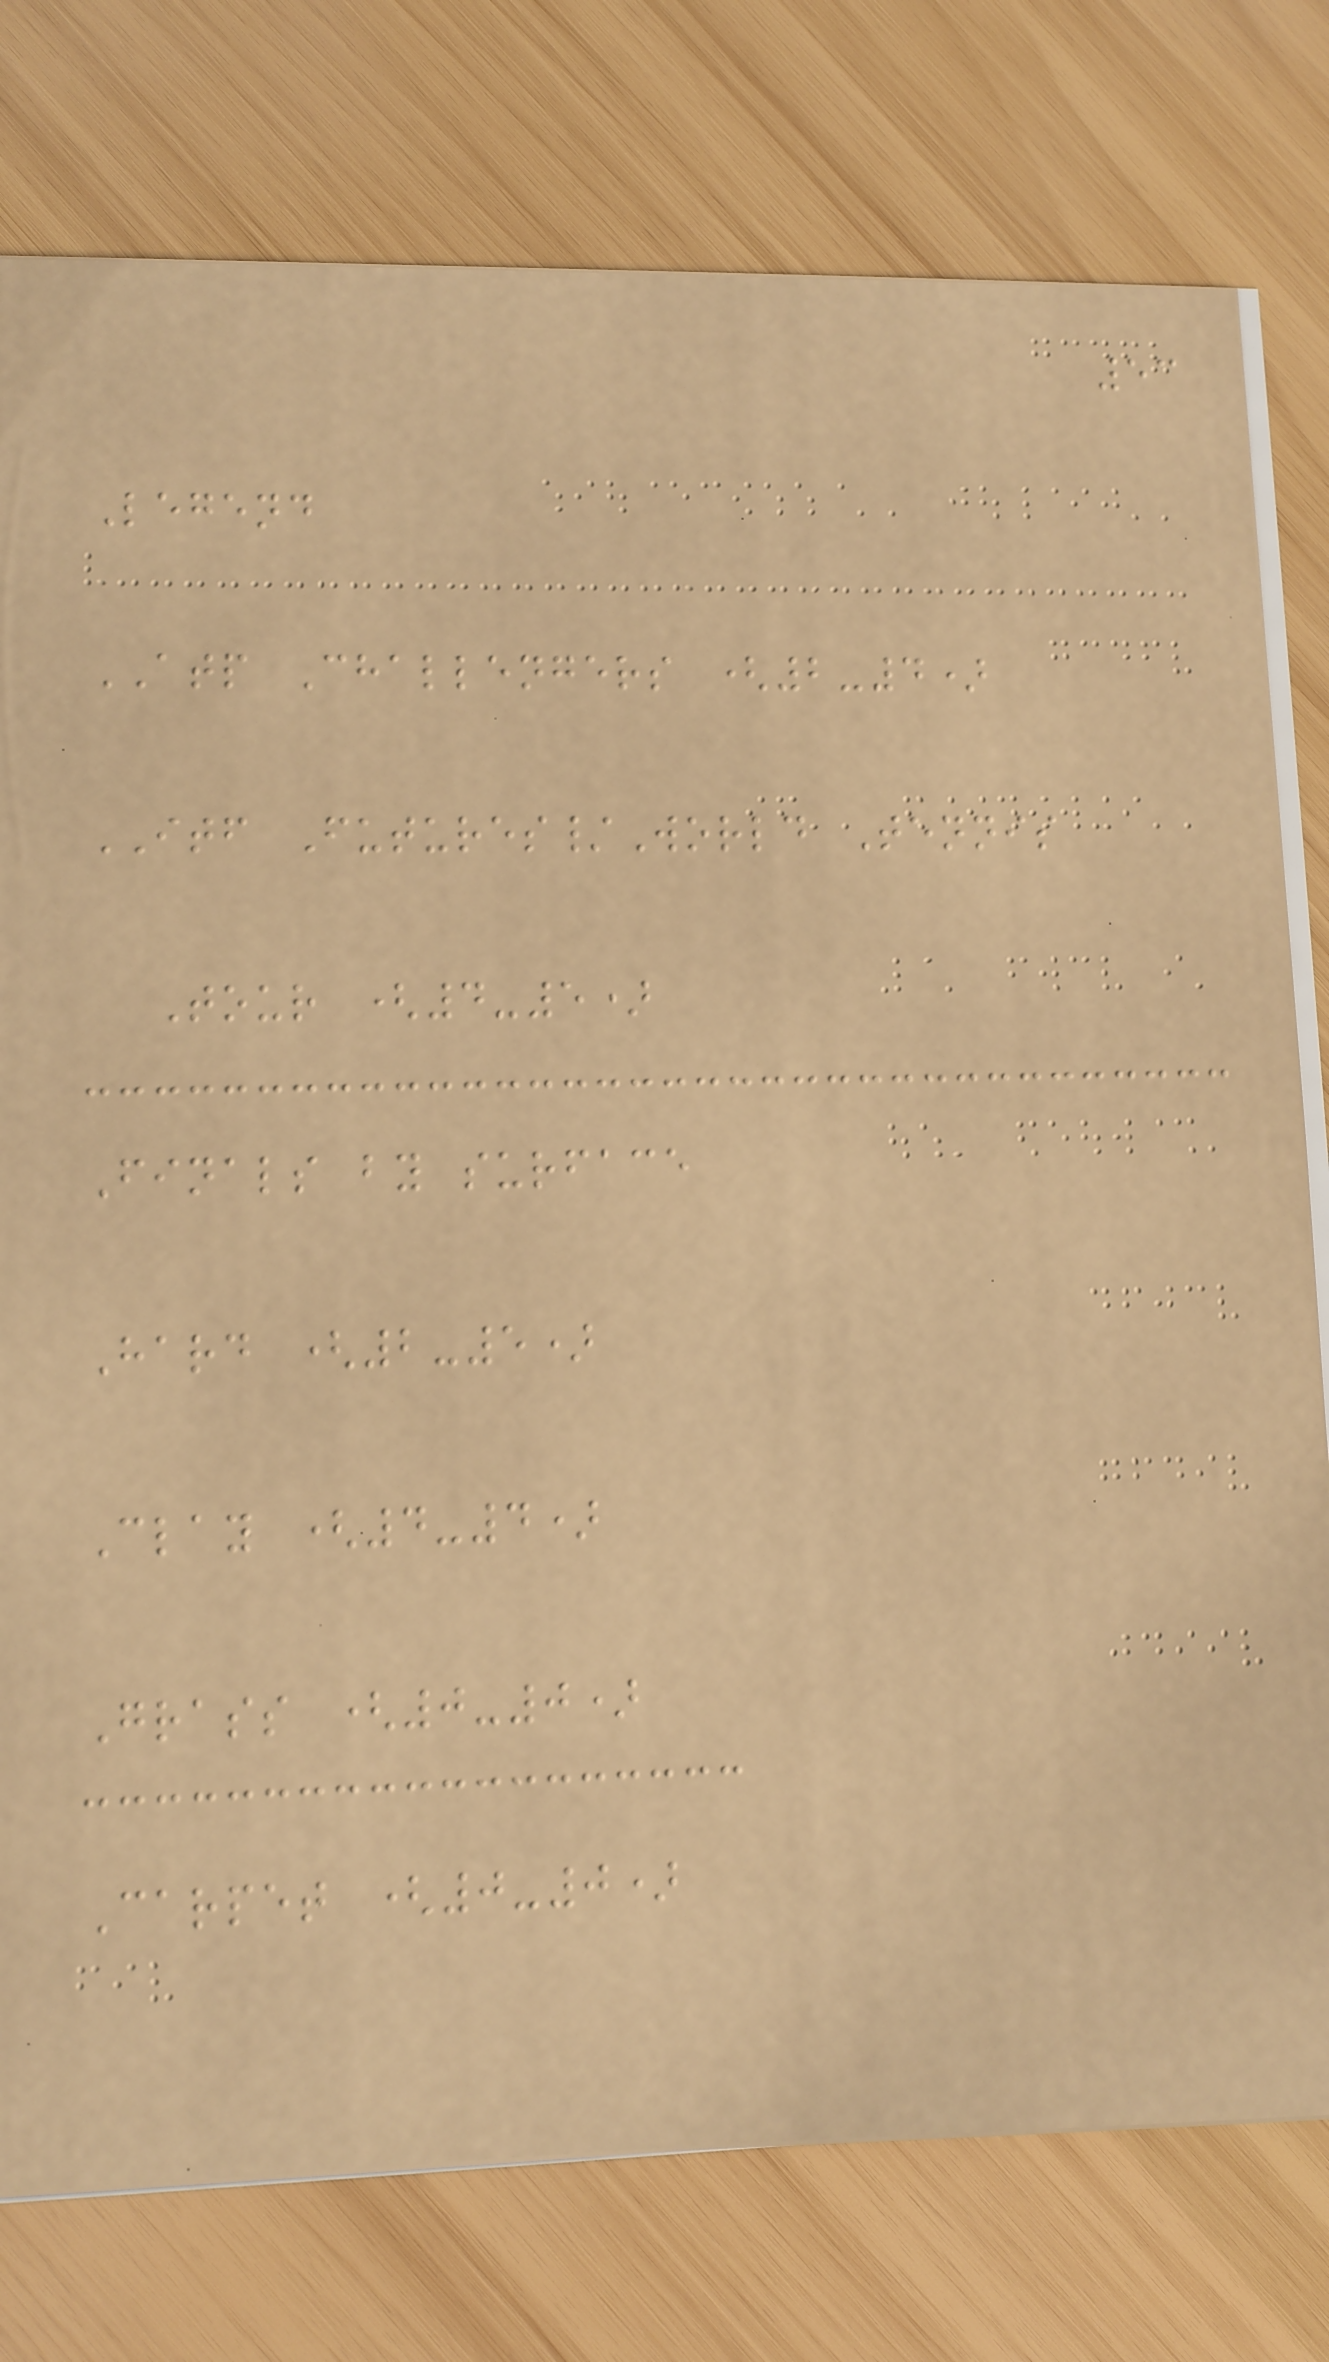53
Legend
ATP Challengers (2-4)
ITF Futures/World Tennis
Tour (4-5)
Finals by surface
Hard (2-5)
Clay (4-4)
Grass (0-0)
Carpet (0-0)
